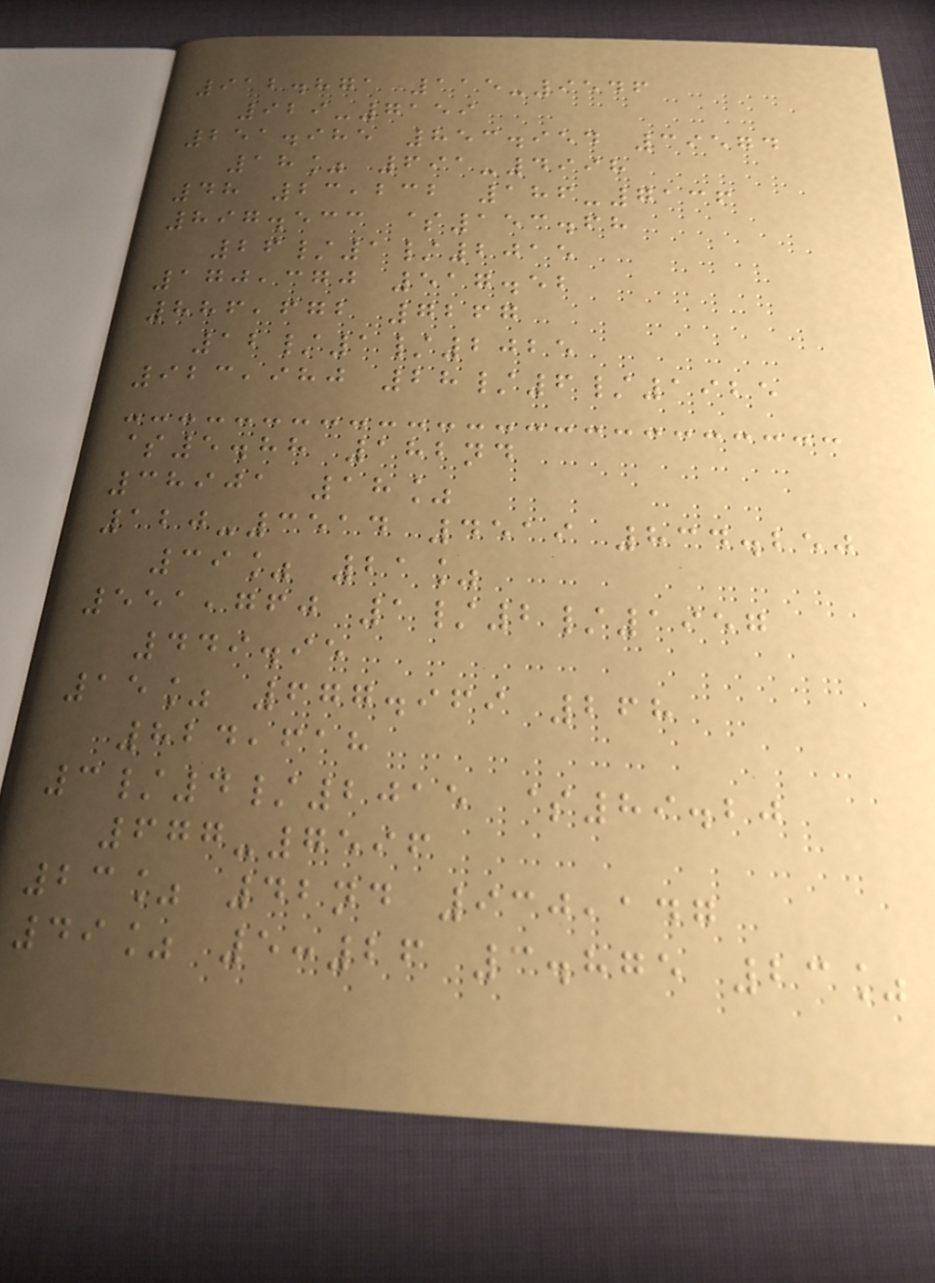912.871 115-9546
929-7159
251.985 853.954 39574
18% 691-4998
48 23,232 186-7136
897.533 $153.68
26/1/2015
170,370 517.52
886,672 7267
12/1/2025
923,980 28/6/1925
$5.88 182nd
38901 18%
120-3514 4519 834.250
39% 21%
551,760 1/2/1957
449.95
15% 677.969 268
824,618
3/4/2015 $89.20
677-7596
23% 42nd 930,147
49% 5:26 3.875 23%
